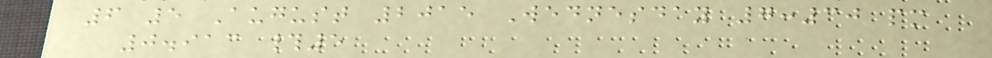6 5 August 2015 Wednesday 7:30 pm
0.913 #5
